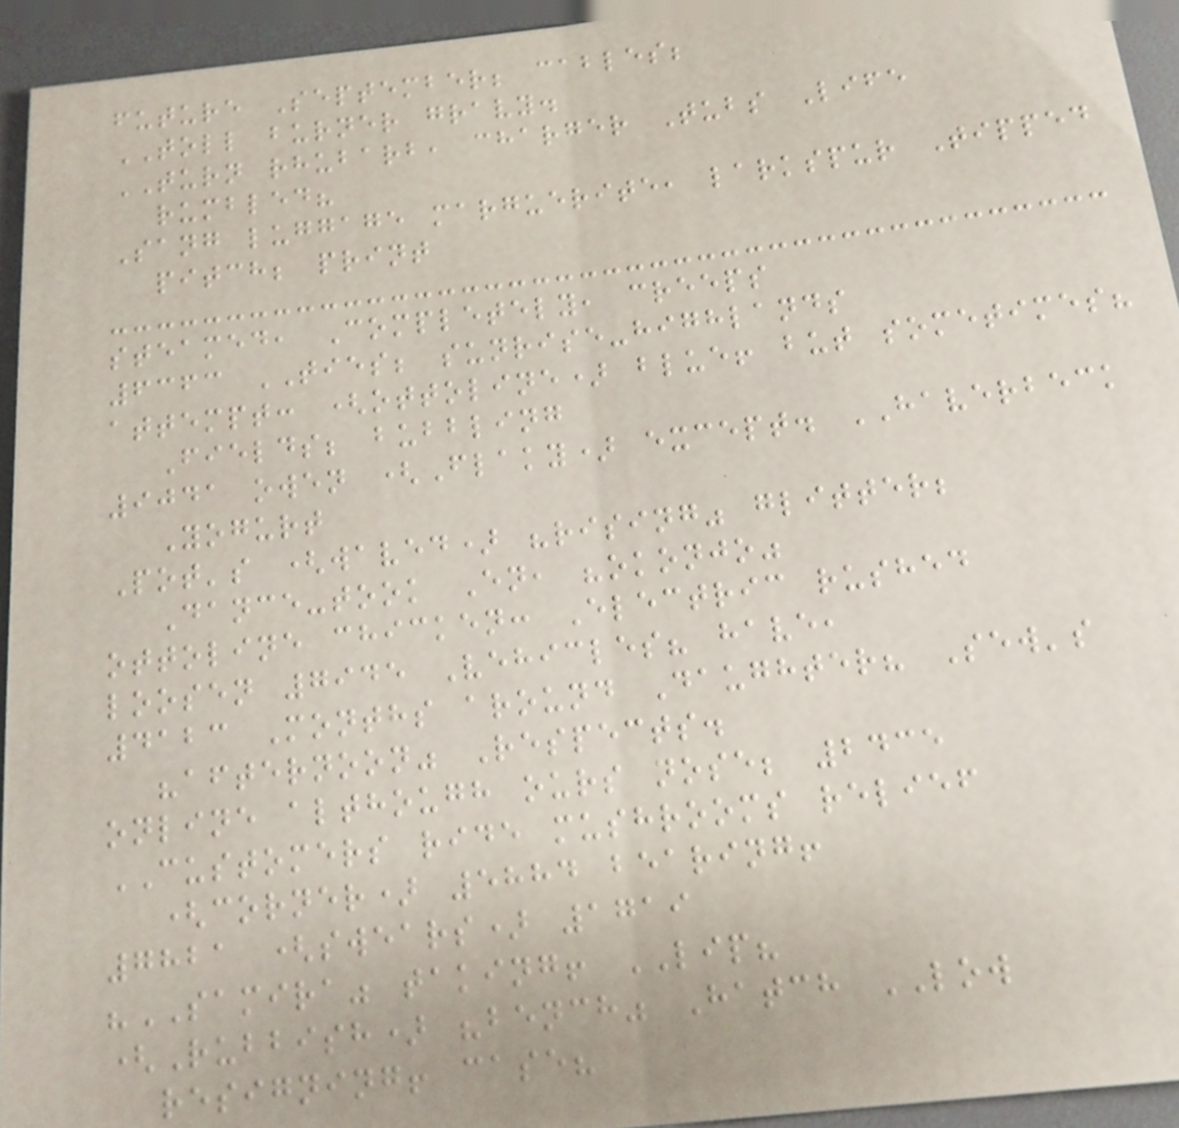future September; cables;
TOLL burner gravy.
TURN rhubarb, charger Tubs Life
rumbled?
Sang luggage marguerite, larkspur Tipped
pitch; print
steamed, Completely, creeps
6363 TIES; sunrise-highlands
attempt: (ottoline) blue! but sometimes?
Fields; bubbling
9041 owen (Flaky) except. HAVERBECK
Yogurt
Pot's (waved) "rising" glitter;
Dance-took En, "okonjo"
ottoline chicken: Electric rushed
loosen 7945 Vehicles? have,
4123 Months around Daughter? Sew's
"afternoon" Respects.
online although ours nose; 2435
CUSTOMERS ride mushrooms relief
(corner) 5884 bearing!
7821 (swears) 1719
"SAMIRA" taking! LIP?
(Rubbish) "bench" Hatch LOW
resigning! case?
